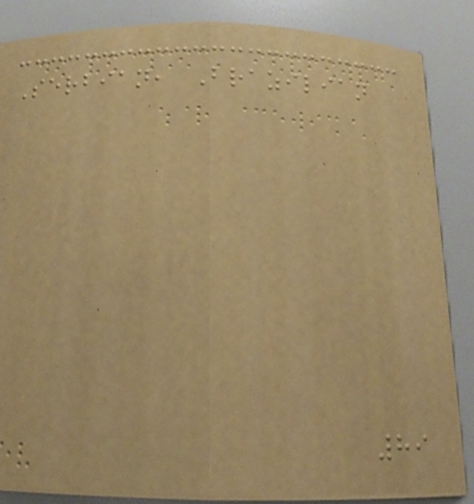Serbian, Brazilian
89
